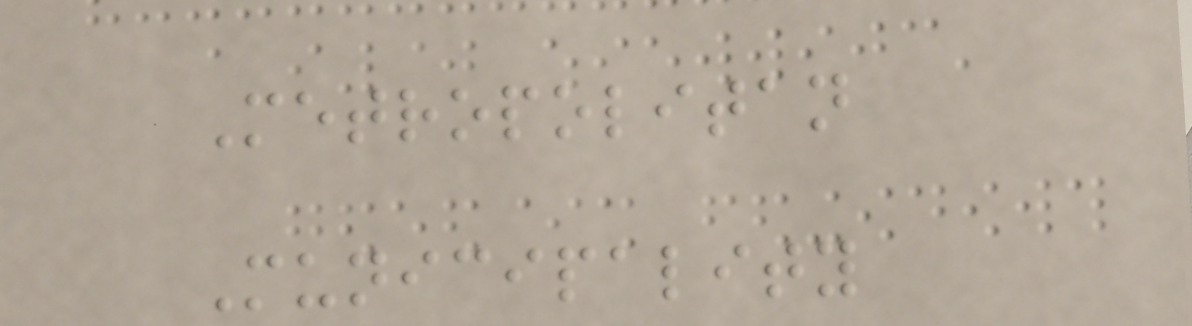Metropolitan
Municipality
